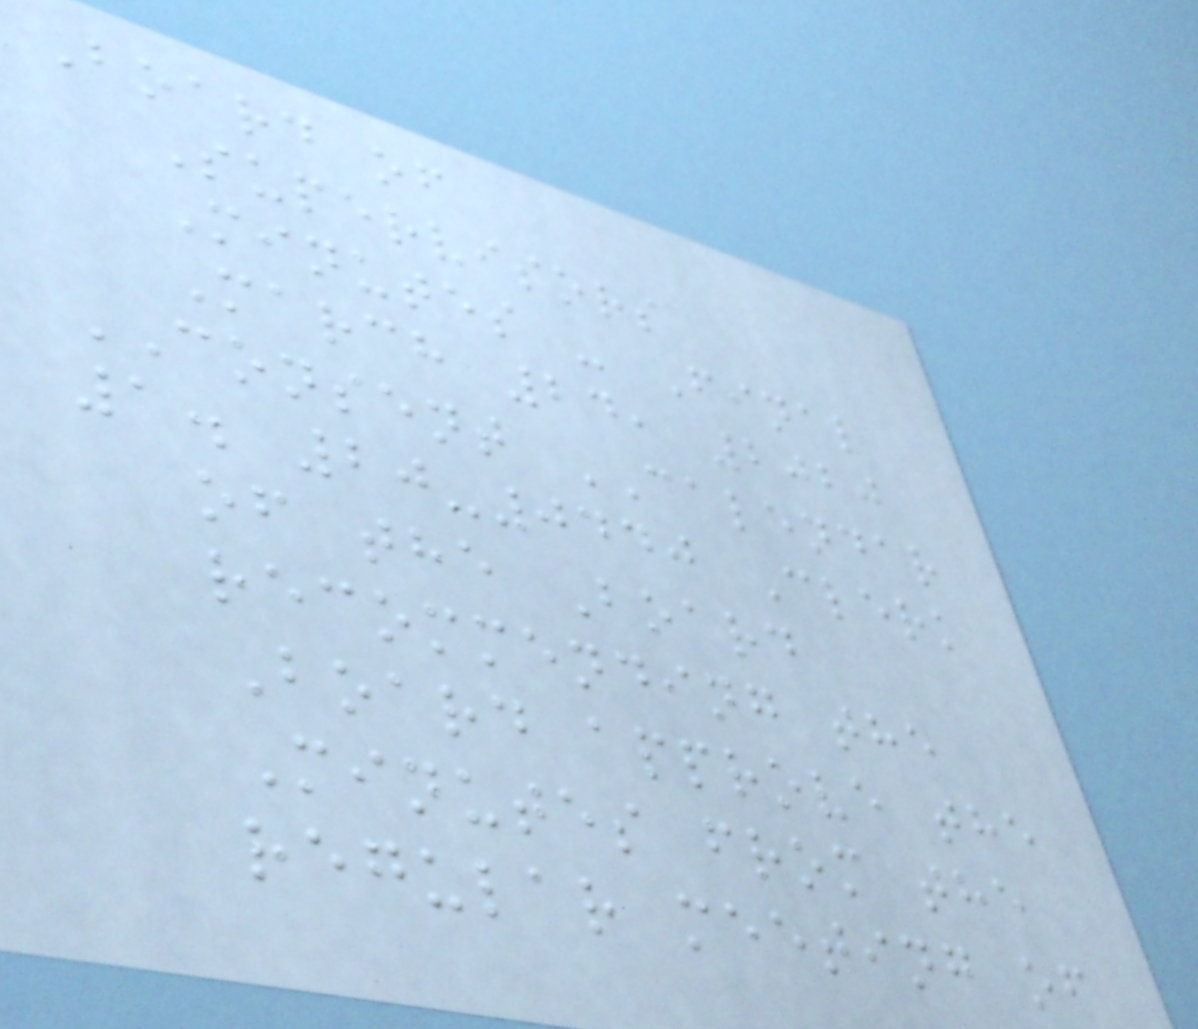Board of
Supervisors
Minutes - Final
March 24, 2020
CONSENT CALENDAR
1. 20-0440 Clerk
of the Board
recommending the
Board approve the
Minutes from the
regular meeting of
